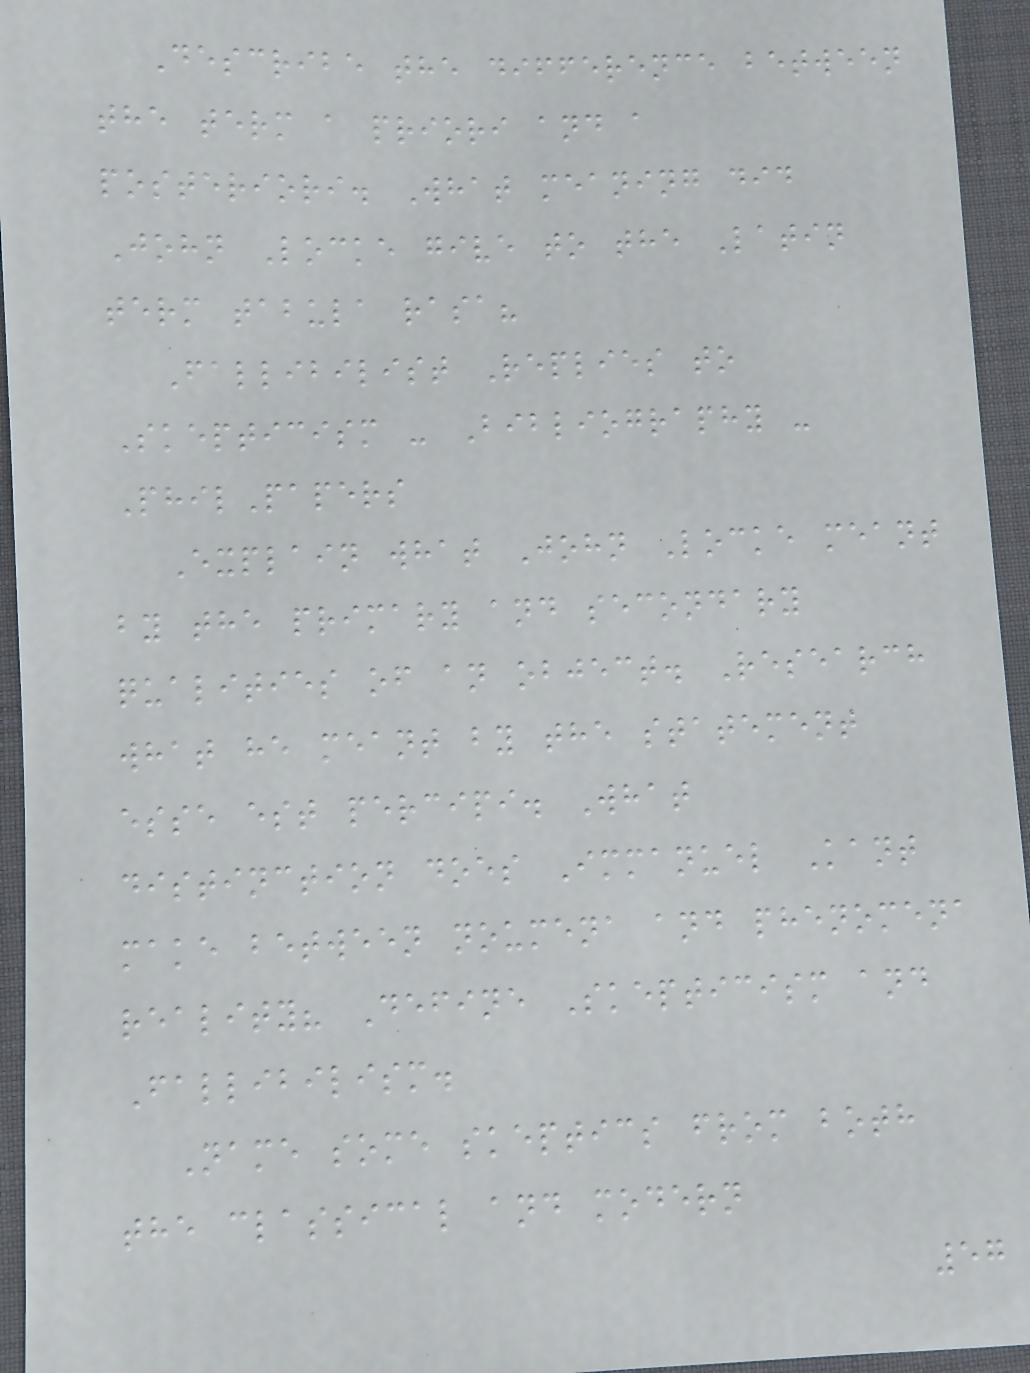Describe the difference between
the term a priori and a
posteriori. What meaning did
John Locke give to the Latin
term tabula rasa?
Fallibilist Replies to
Skepticism - Bibliography -
PhilPapers
Explain what John Locke meant
by the primary and secondary
qualities of an object. Research
what he meant by the statement
esse est percipi. What
distinction does Immanuel Kant
make between noumena and phenomena
reality? Define Skepticism and
Fallibilism.
Name some skeptics from both
the classical and modern
57
